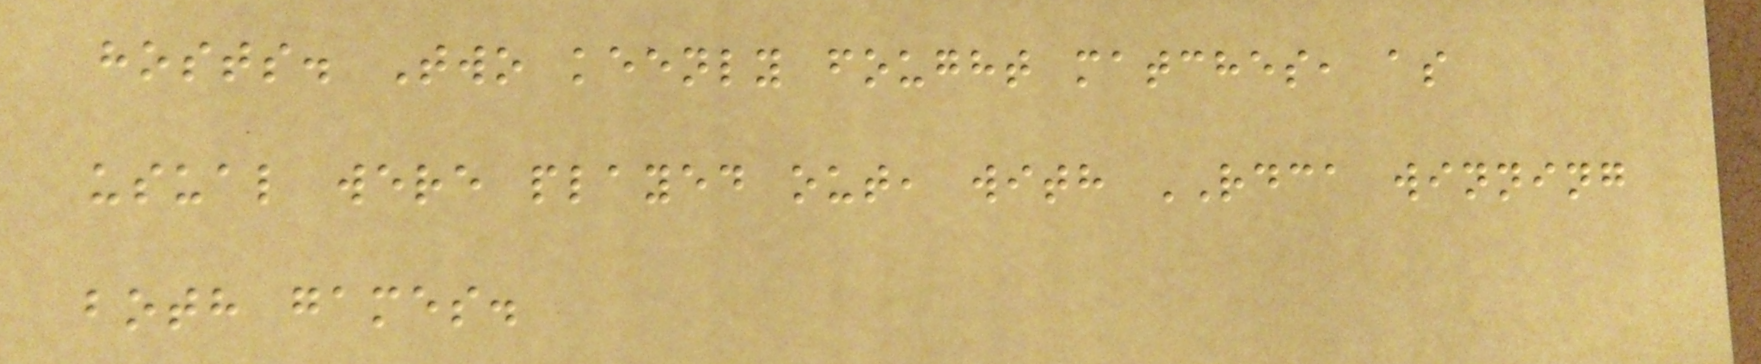hosts. Two keenly fought matches, as
usual were played out, with RDCA winning
both games.
